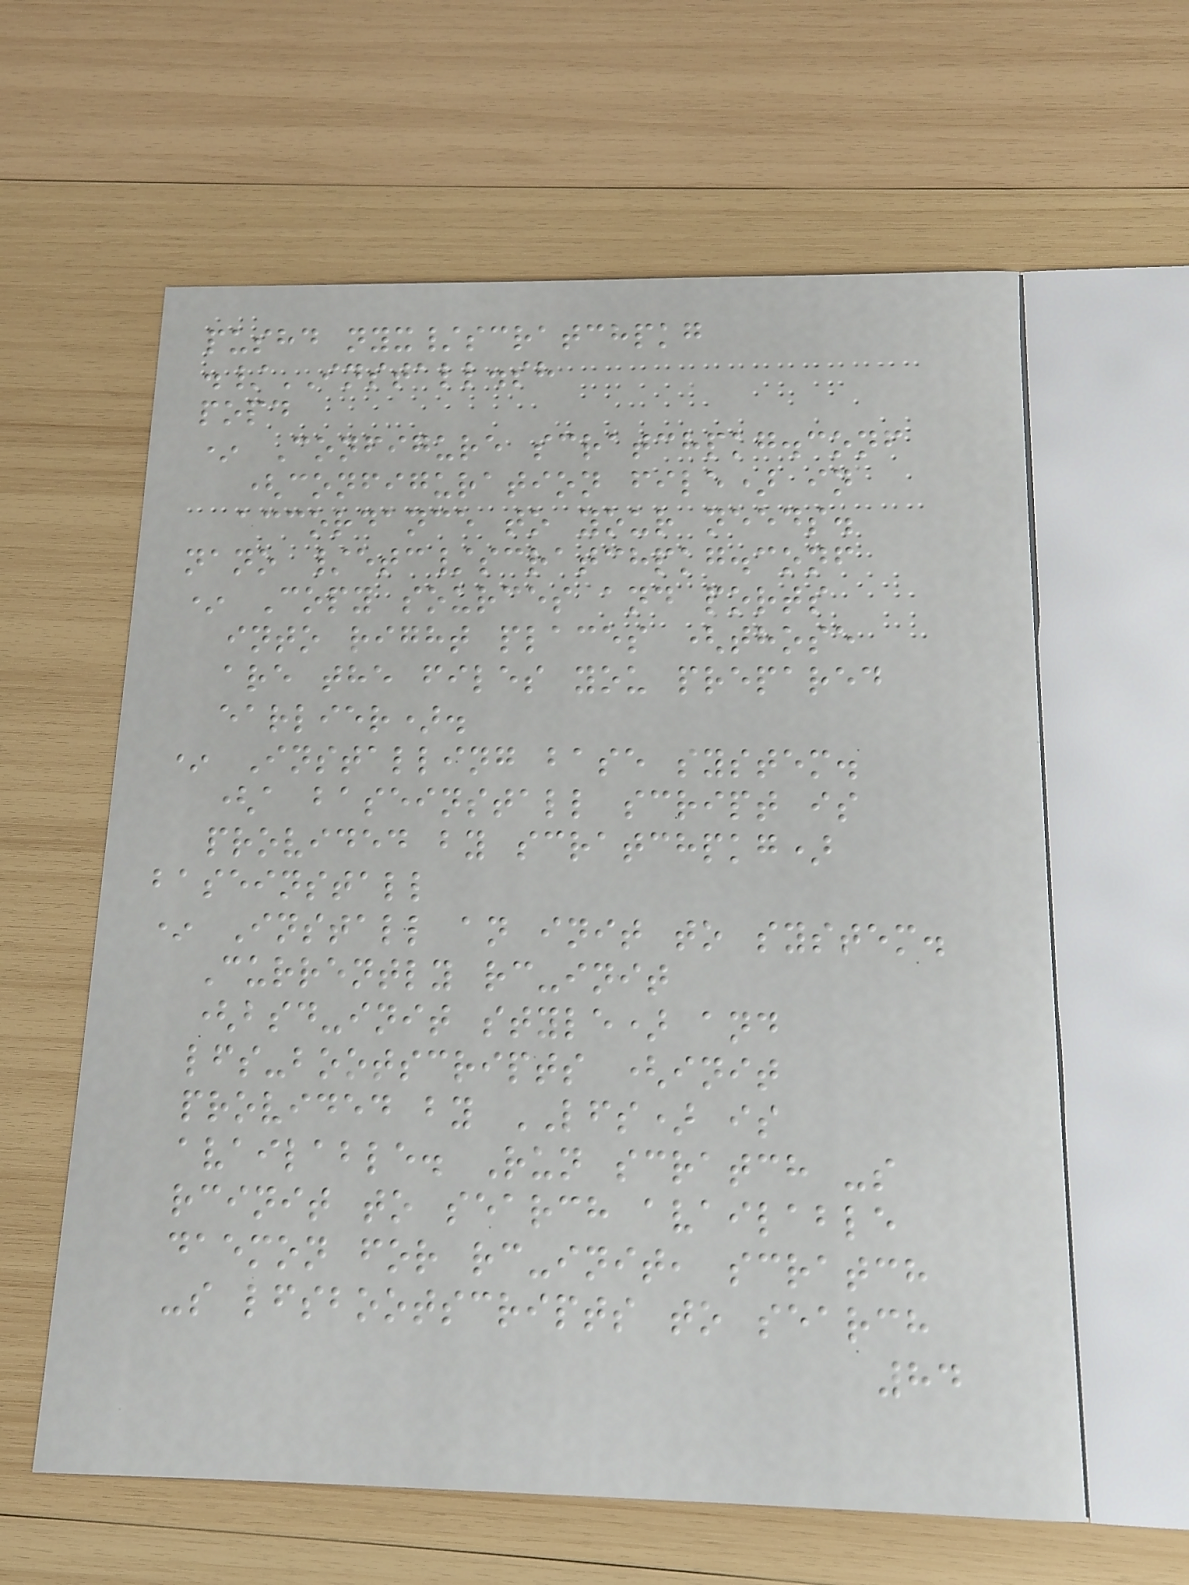pushd nyx/scratchpkg
./INSTALL.sh
popd
* Configure scratchpkg.conf
(configuration file) in
accordance to your needs.
nano /etc/scratchpkg.conf
* Copy sources and ports
into right places (those
are the files you prepared
earlier).
* Installing base system.
(a baseinstall script is
provided by scratchpkg)
baseinstall
* Install an init to system.
Currently rc-init
(bsd-init style) and
lfs-bootscripts (init
provided by LFS) is
available. Run scratch -s
rcinit to search available
daemon for rc-init, scratch
-s lfsbootscripts to search
84
